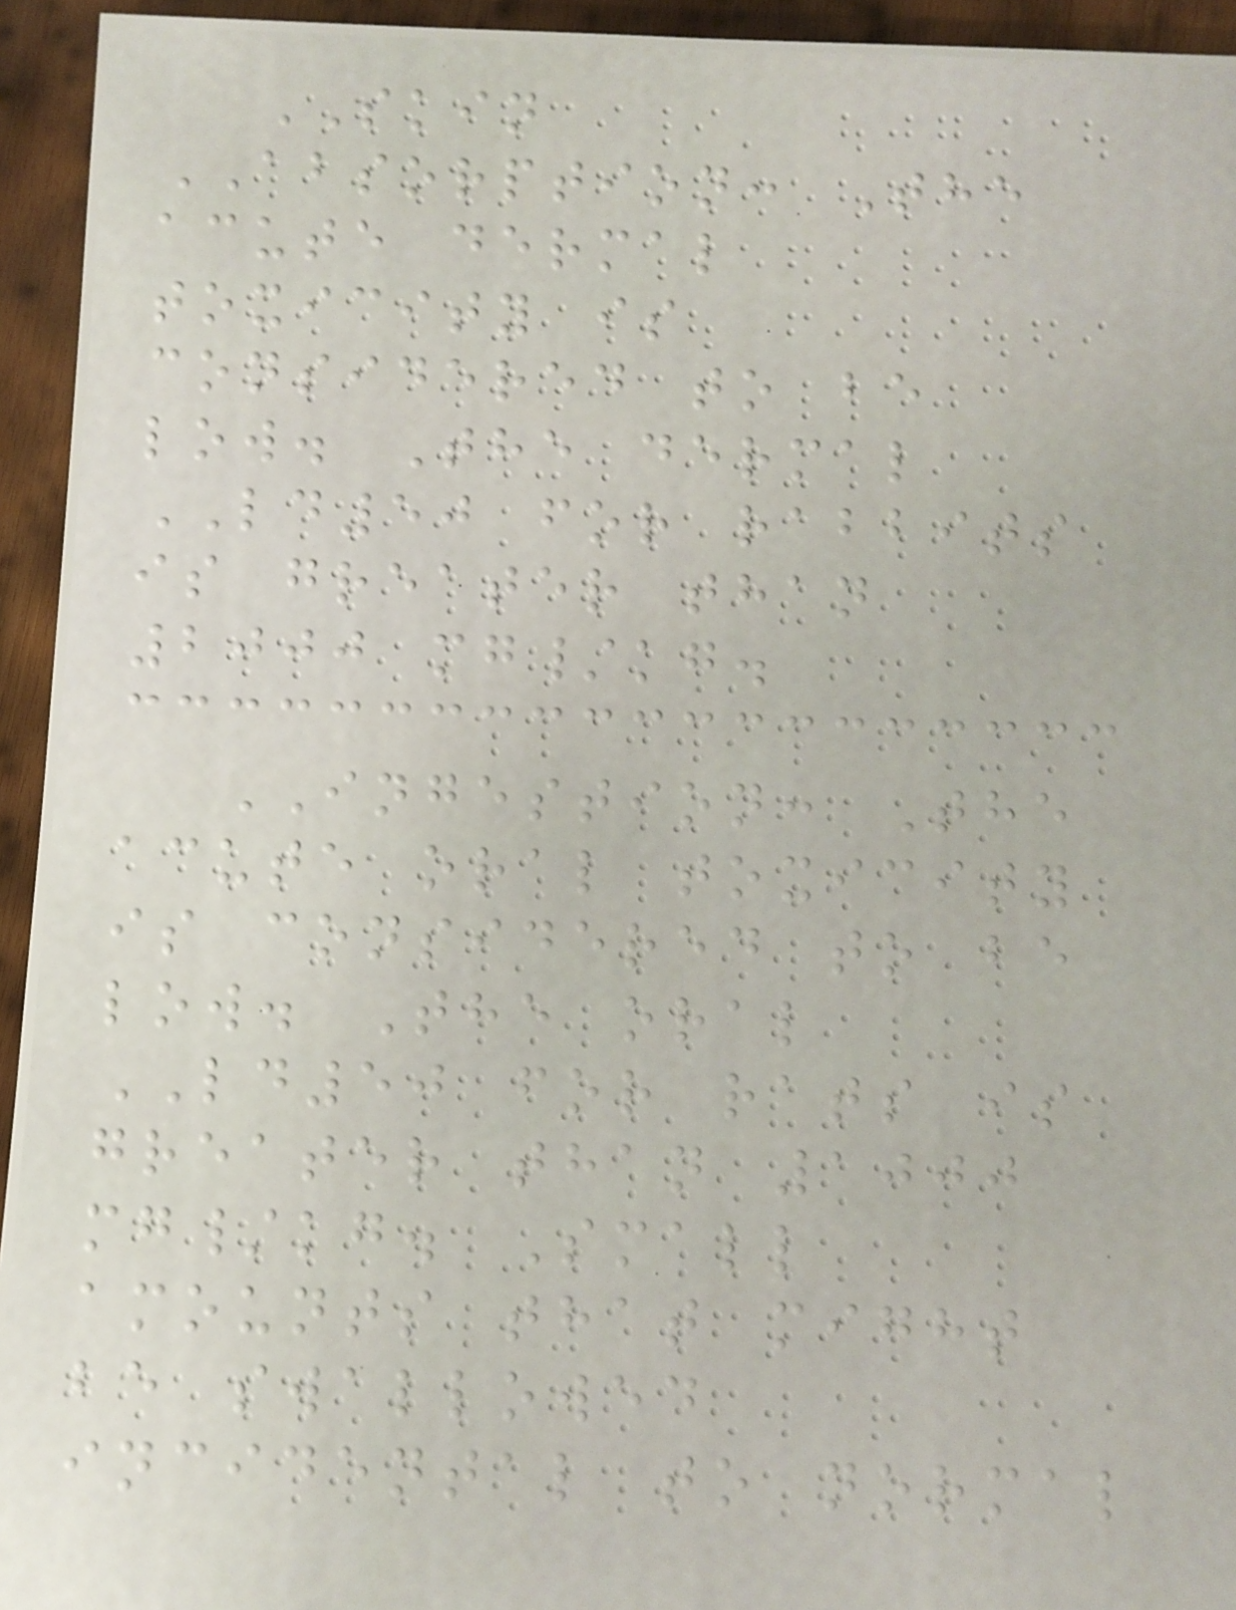SKIN
ABSORPTION: The
acute dermal
toxicity is
considered to be
low. The dermal
LD50 for rabbits
is greater than
2000 mg/kg.
INGESTION: The
acute oral toxicity
is considered to be
low. The oral
LD50 for rats is
greater than 1000
mg/kg. Small
amounts that might
be swallowed
incidental to normal
